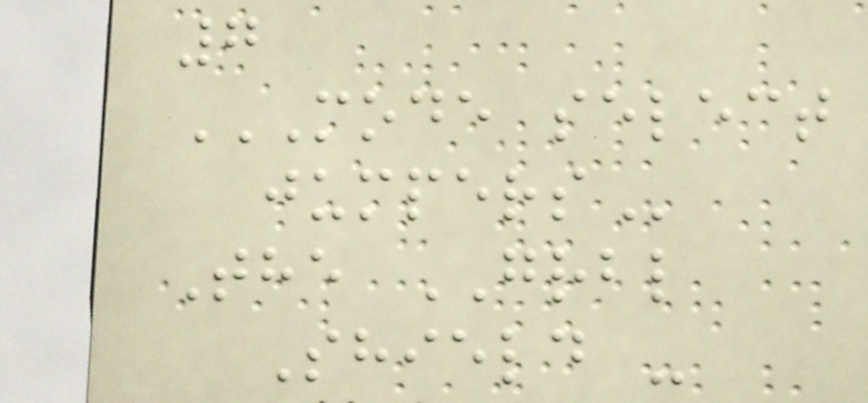7
MODE SELECT
JUMPERS
The GRBL
Shield -
